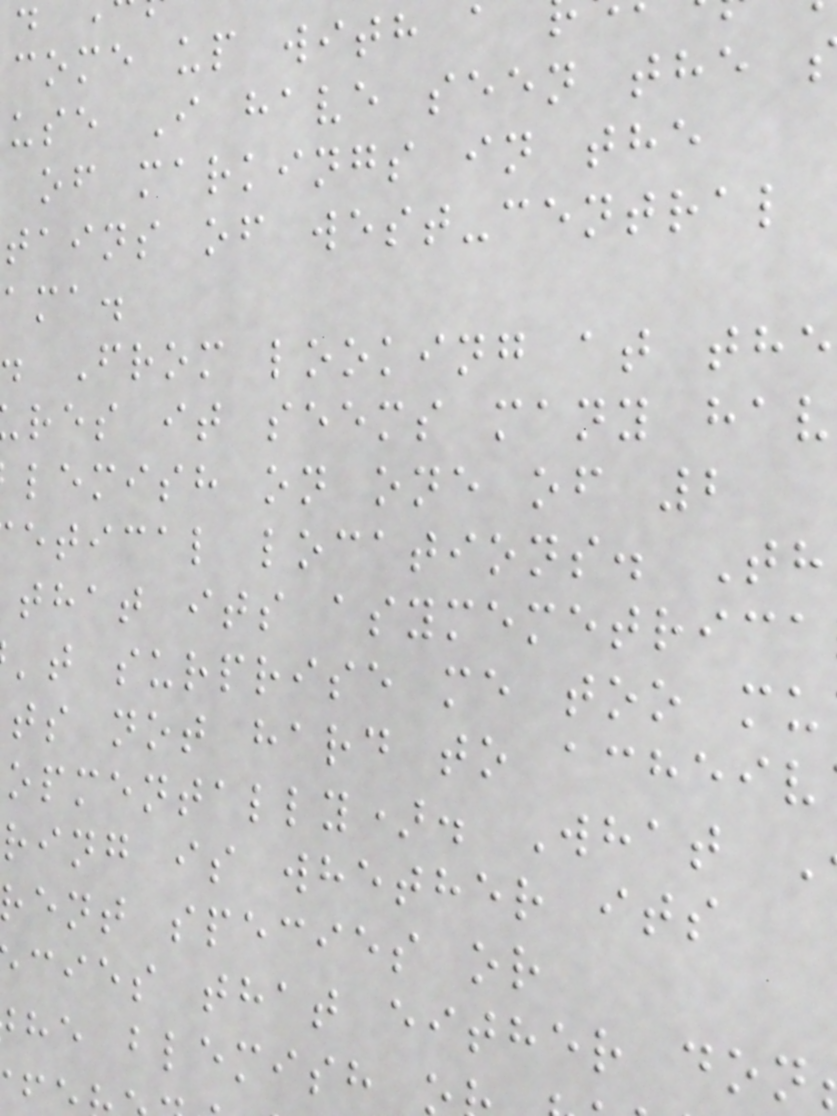come up with a
use I have seen the
of markings in the
tains of west-central
ama.
From looking at the
res it seems many hav
lemish on one of 2
etical locations. Th
that its asymemetrica
't surprise me too mu
ts not hard to acheiv
opmentally). What
ring is whether its
ent species or
cies that either don
he blemish
